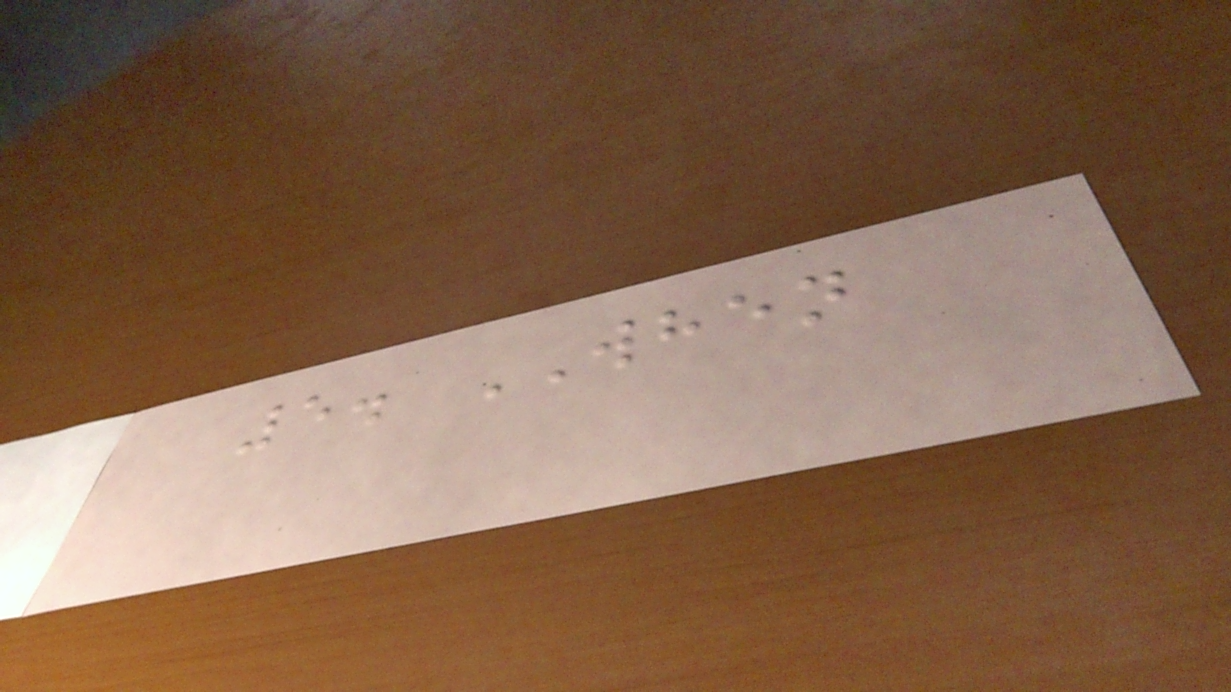5. WHEN
